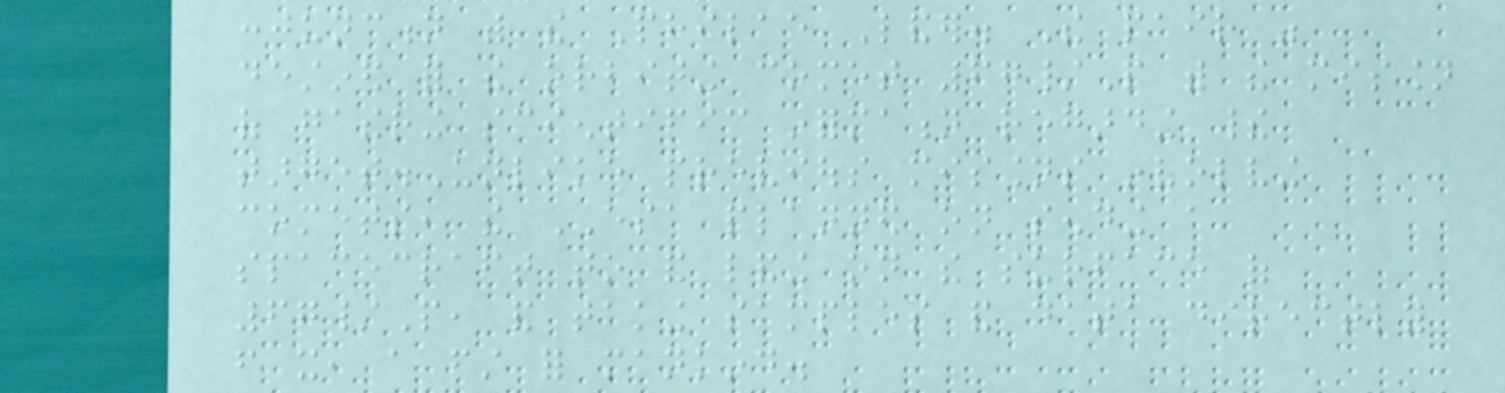conjunction with the Philae Lander. The pair was
destined for the orbiting comet 67/P with the mission
of gathering scientific information regarding their
target.Unlike previous missions involving
comets, the ESA planned on sending a
spacecraft to and landing on the surface of
67/P, and taking samples and data directly
from it, a first for mankind.
